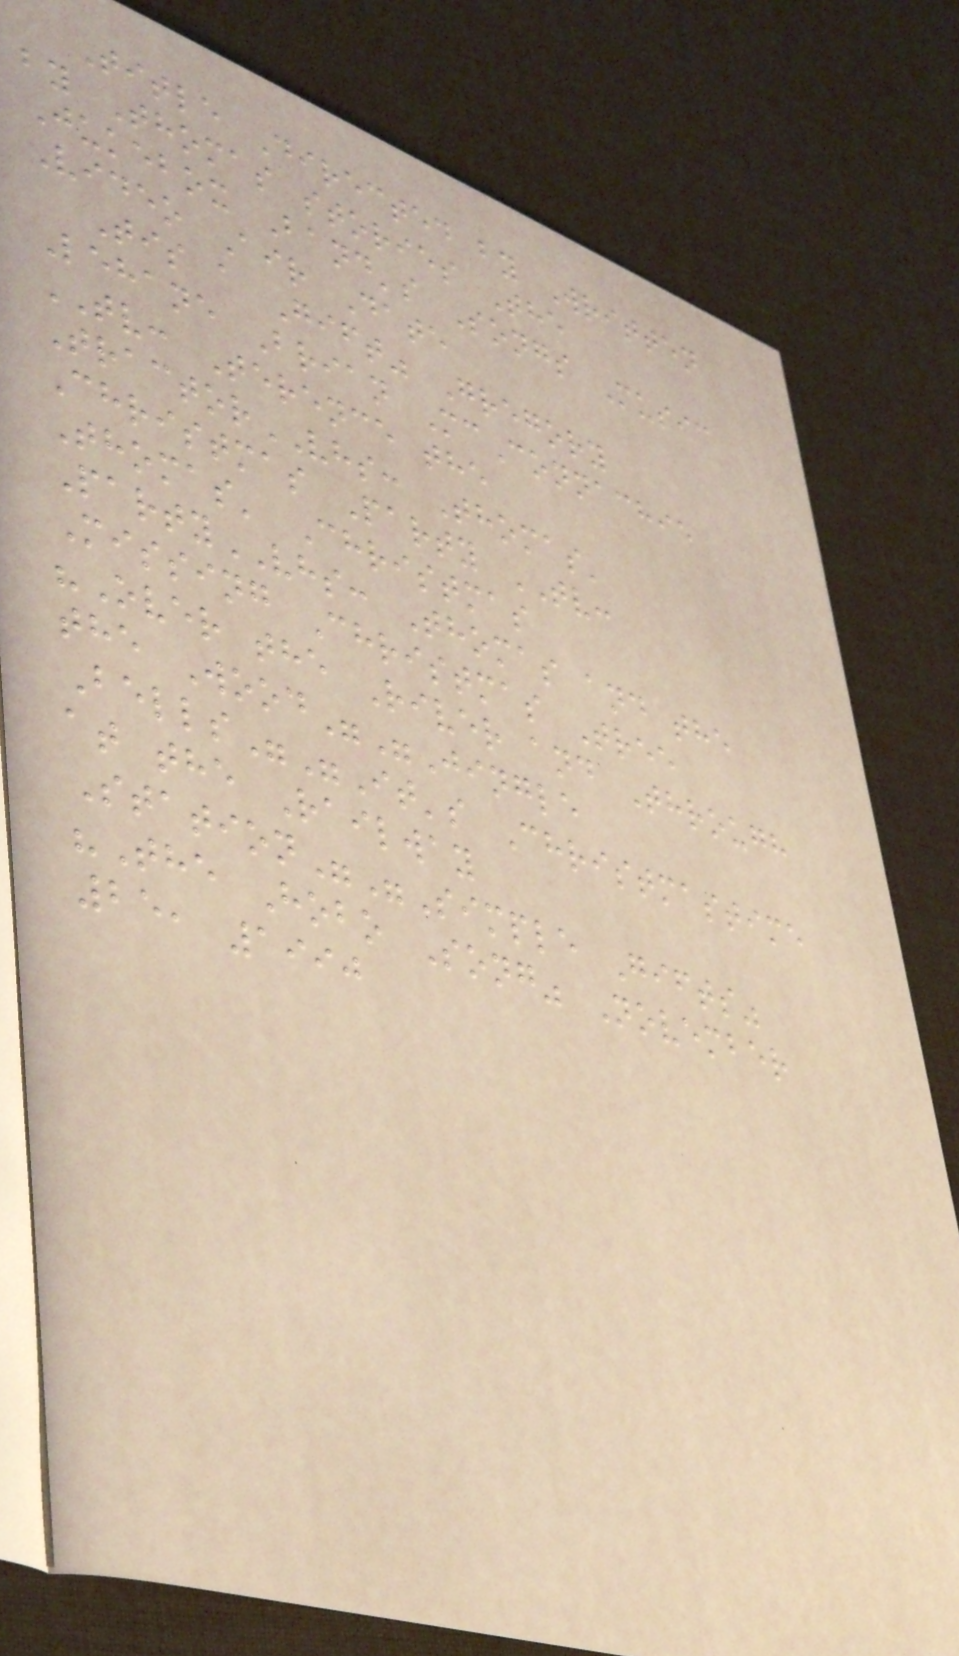Title Directed by Written
by Thomas stories The
Jukebox Band's Songs Music
Video Air Date
Tis a Gift" Gregory
Lehane Brian McConnachie
TV: Terence the
TractorVHS: Thomas'
Christmas Party TV:
Thomas' Christmas
PartyVHS: Thomas and the
Missing Christmas Tree
"Over the River and Through
the Wood""Jingle
Bells""It's Christmastime
at the Railway
Station""Simple Gifts"
"The Hobo Song" November
25, 1990
